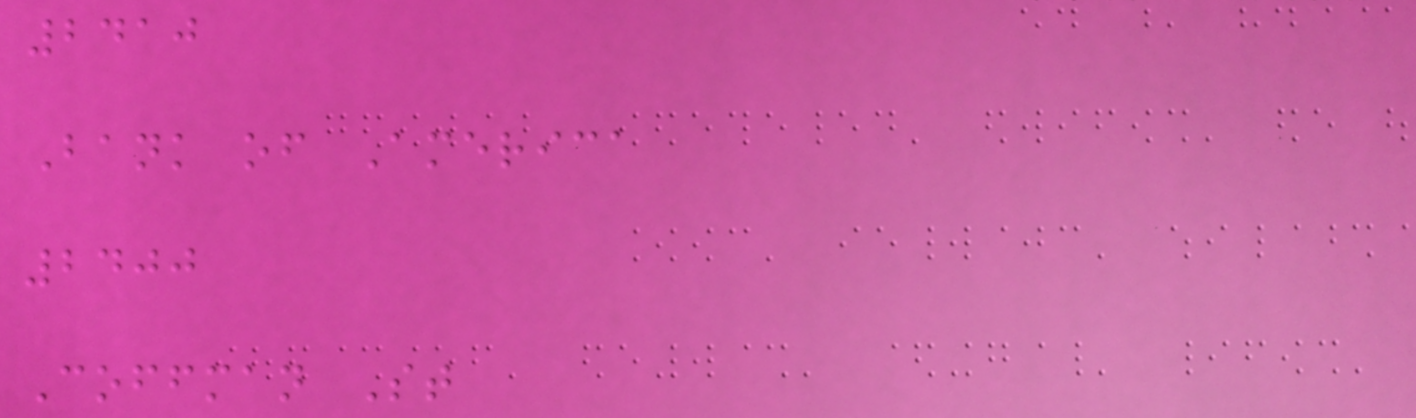2410
Bank of America
2400
Coffman St
